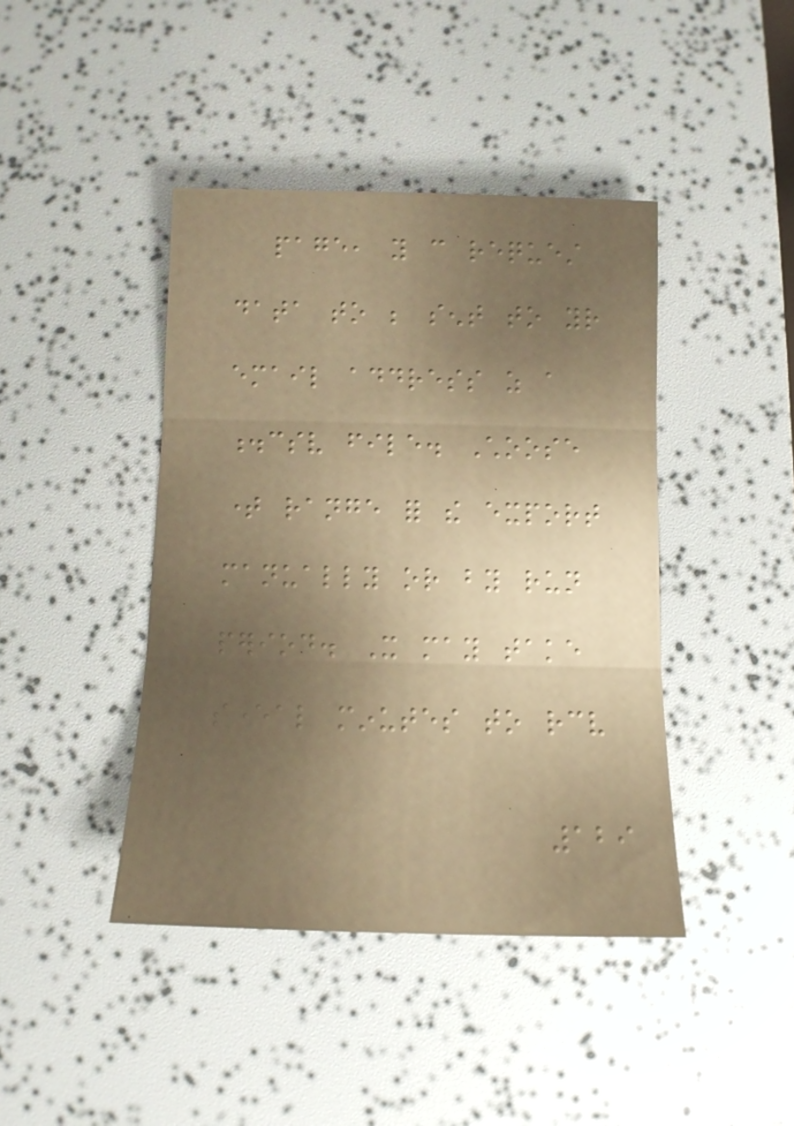page, you can request
data to be sent to your
email address as a
.csv file. Choose
time range for the export
manually or by run
period. It may take
several minutes to receive
129
